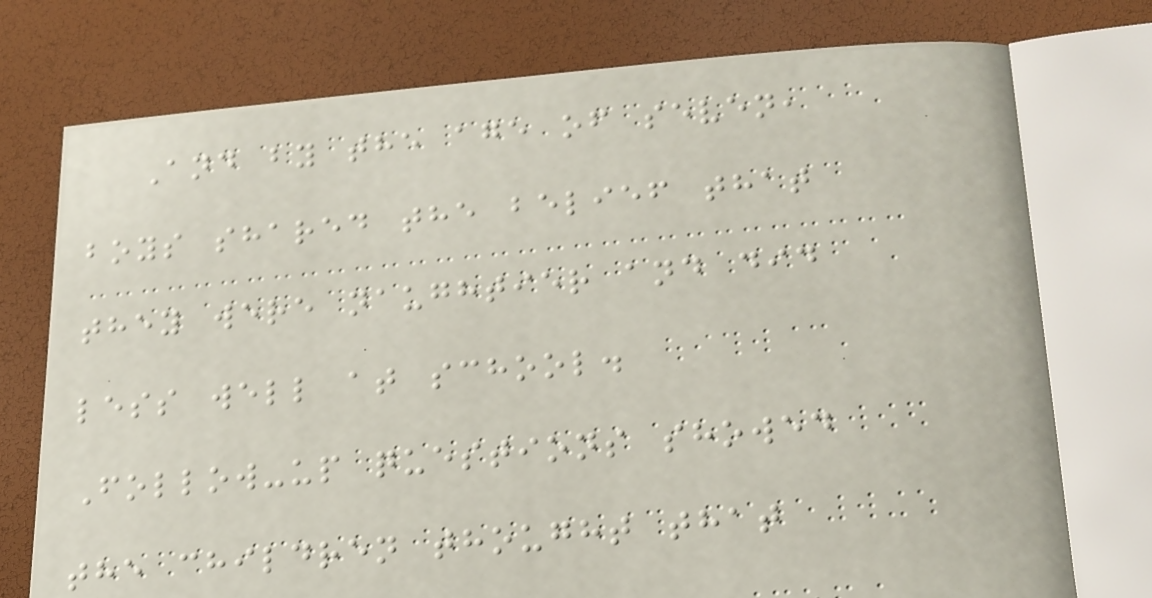And by the age of seven,
boys shared the belief that
they were naughtier and did
less well at school.
Follow-up questions showed
the children thought that
